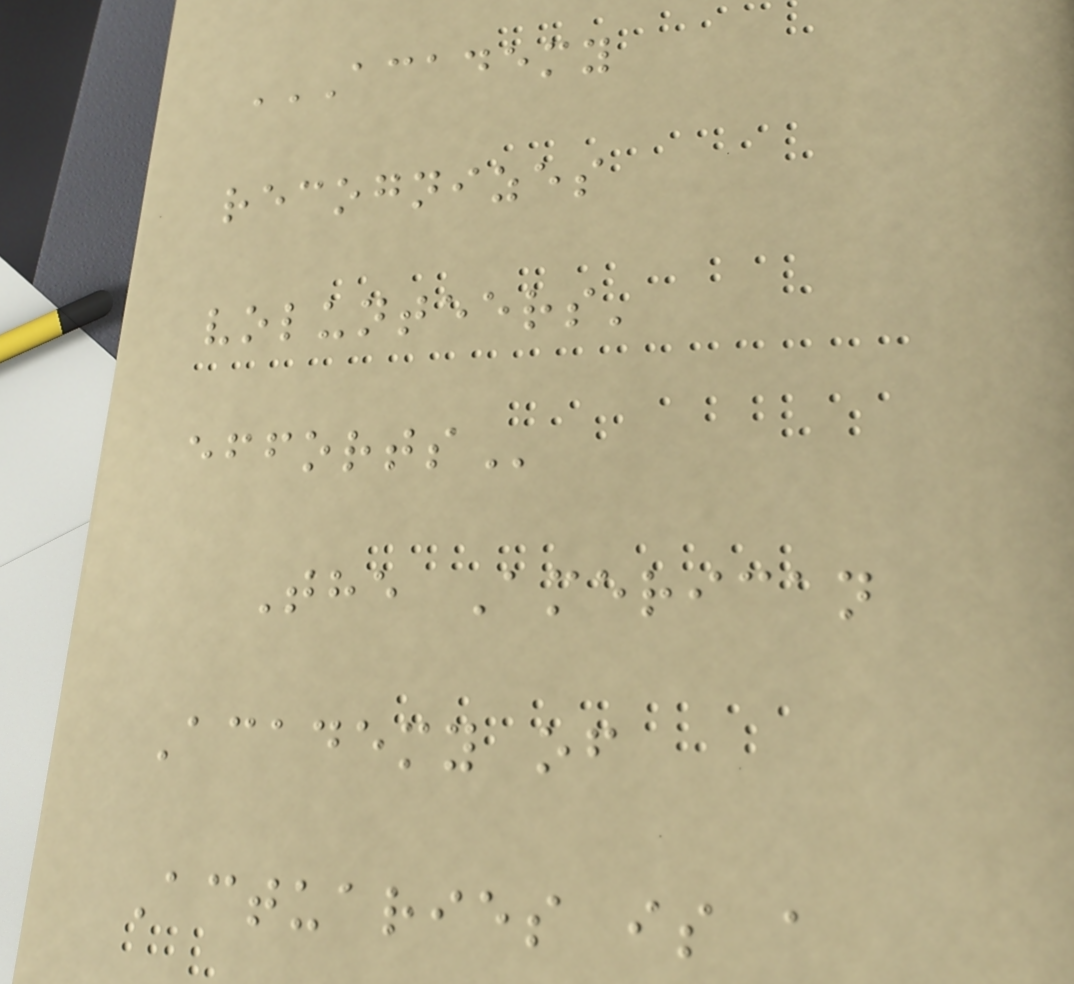ACADEMY
RECOGNIZES
VOLUNTEERS'
EFFORTS
The American
Academy of
Actuaries is a
